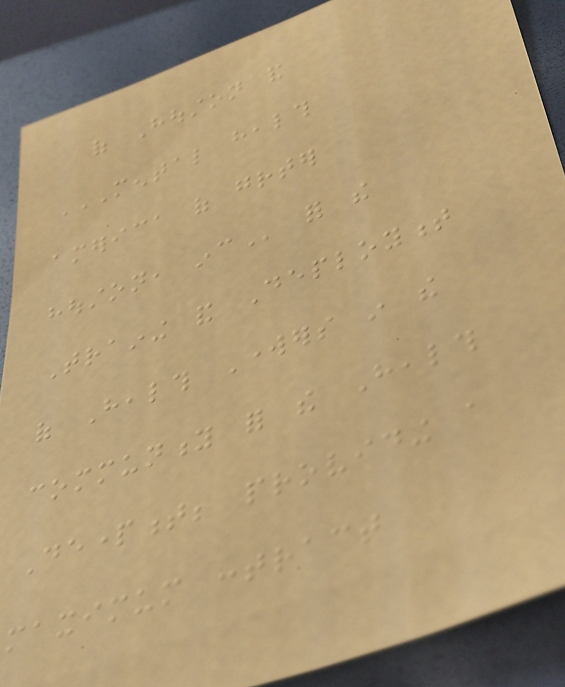of Houston and
MENTAL HEALTH
AMERICA OF GREATER
HOUSTON, INC for the
Training and Deployment
of Health Workers in the
community for the Health
Department; providing a
maximum contract
